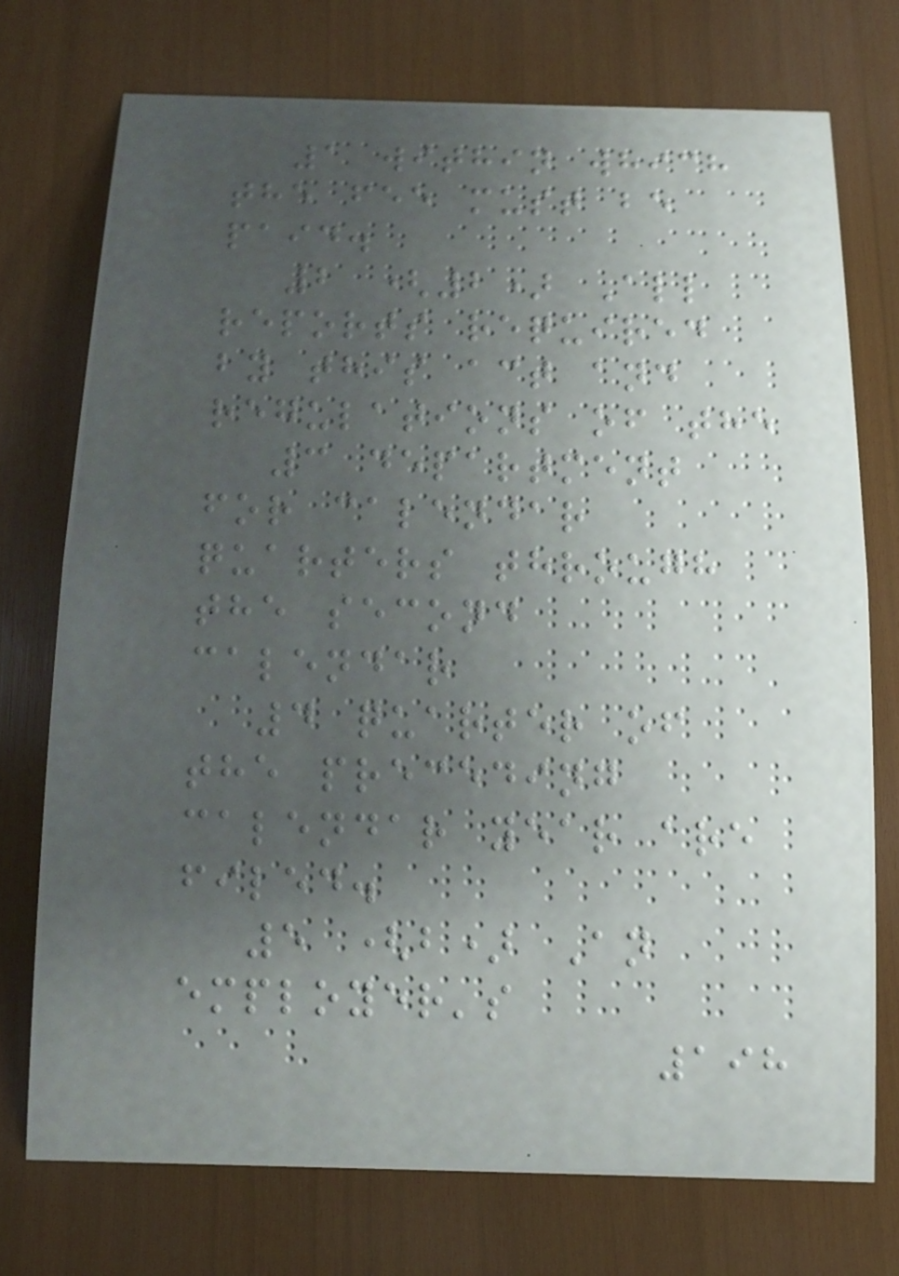1 within which
the fee must be
paid.
2 (2) All
reports required
by this act and
regulations of the
3 department
for calendar
quarters through
the second
calendar
4 quarter of
the preceding
calendar year are
filed.
5 (b) An
employer's
198
